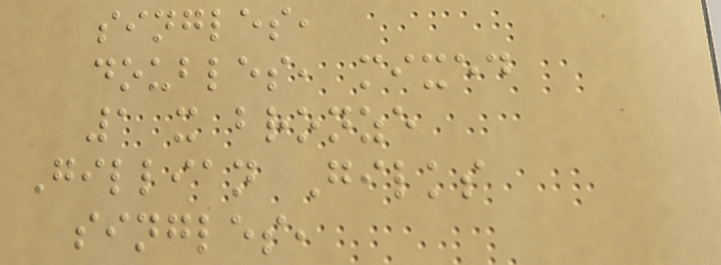singles,
doubles, mixed
1 x bronze
Gillian Gilks
singles,
